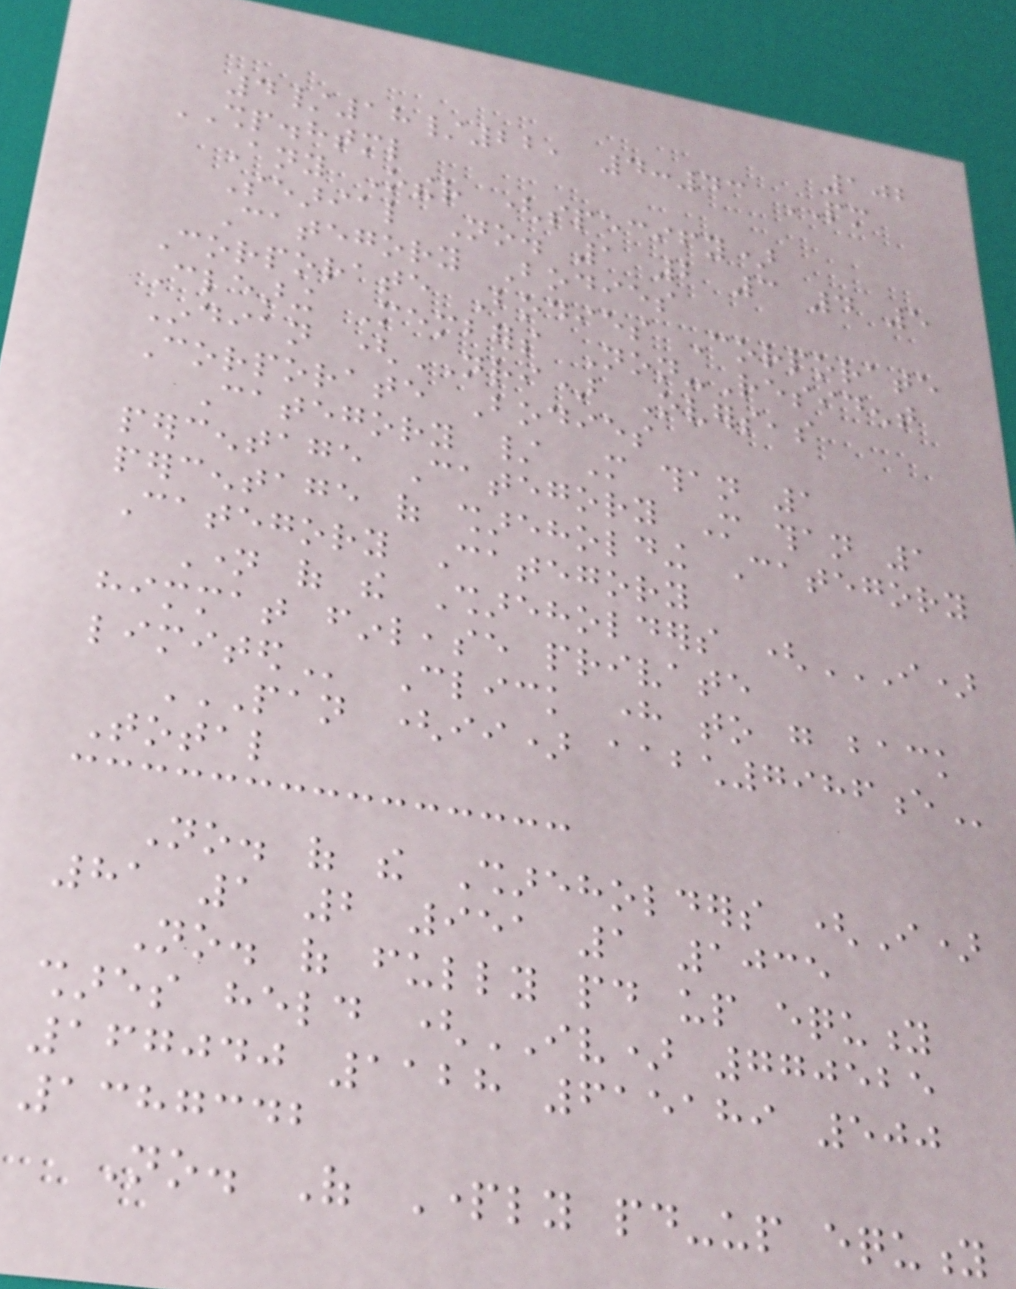102
4/18/22, 4:43 PM
SHP.html
Any Other (specify)
Searial No. 1 2 3 4 5
Category Bodies
Corporate Bodies Corporate
Clearing Members Non-Resident
Indian (NRI) Overseas
Corporate Bodies
Category / More than 1
percentage Category More than 1
percentage of shareholding Category
Category Category
Name of the Shareholders (I)
HIMMAT FINLEASE PRIVATE
LIMITED Click here to go back
PAN (II) AABCH7986E
Total
No. of the Shareholders (I)
81 1 2 951 1 1035
No. of fully paid up equity
shares held (IV) 770525
167040 1128 615189 500
1387342
No. Of Partly paid-up equity
